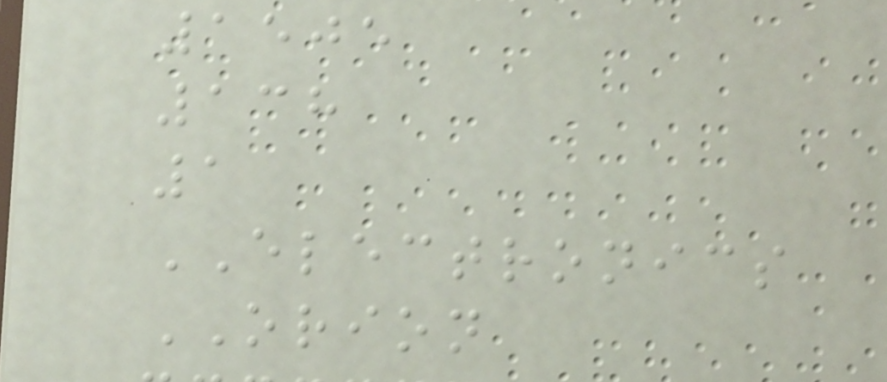1505
138
1
ELECTRONICS
ORION
